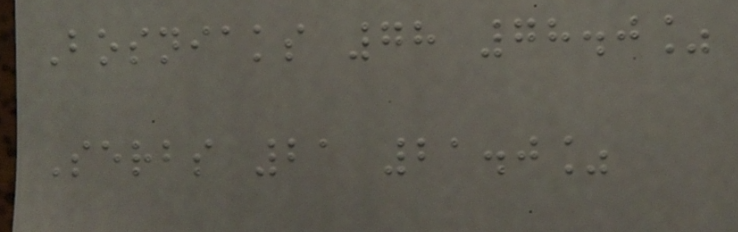Bosniaks 78 78.0%
Serbs 21 21.0%
